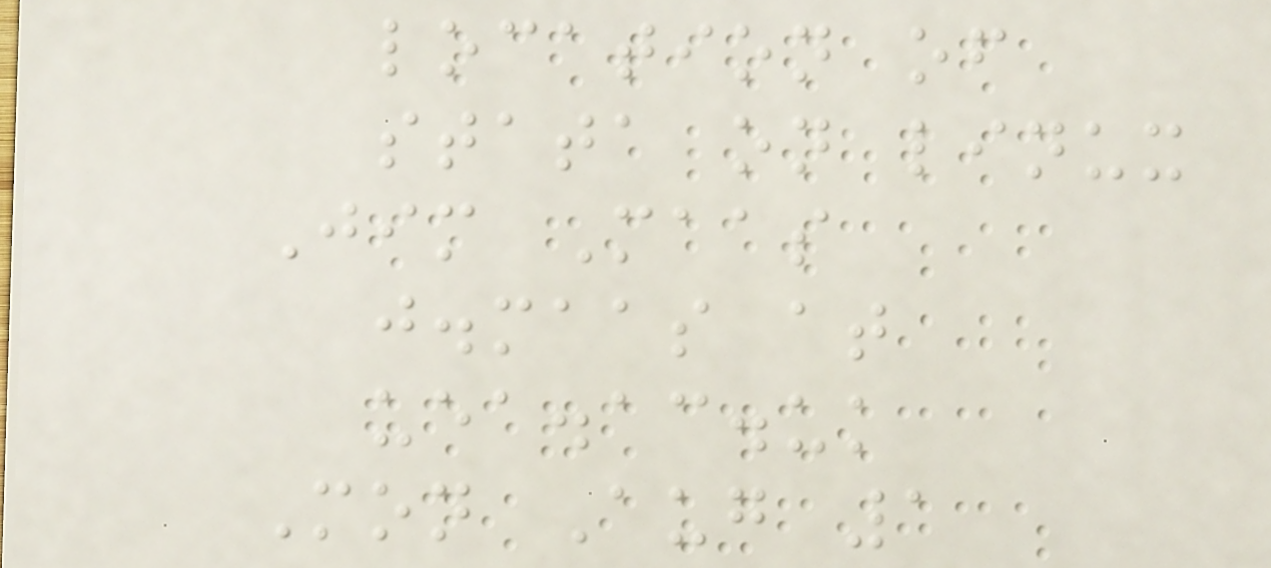location of
stata on linux
Jim Maas
j.maas at
uea.ac.uk
Mon Aug 1
